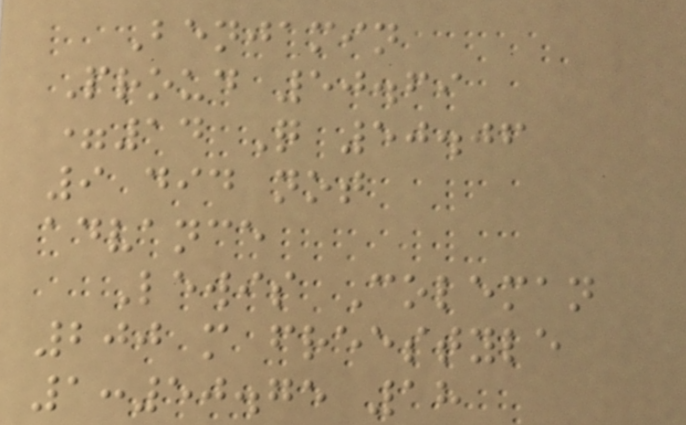Benjamin
Proud 50.69
=14 Q 50.06
9 did not
advance
Lewis Coleman
200 m freestyle
1:50.75 18
